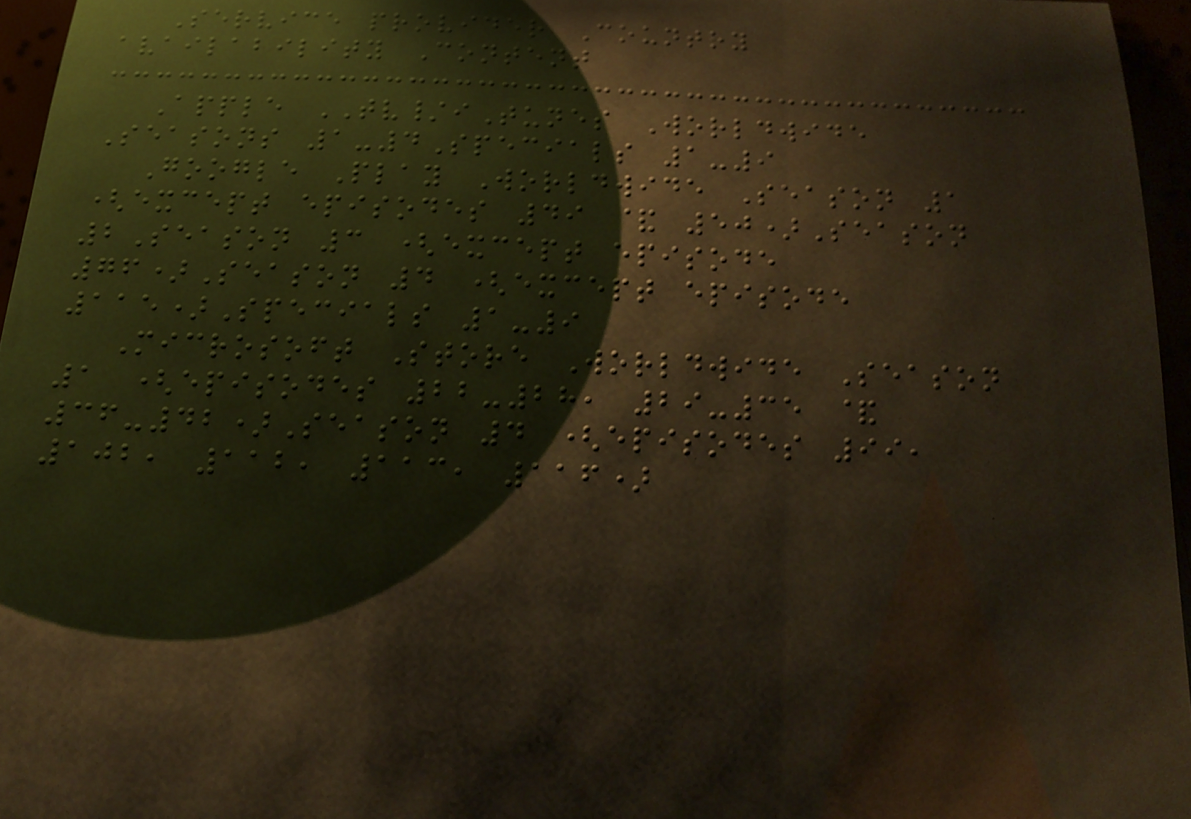Service provider Country
availability Content
Apple TV/iTunes Worldwide
Seasons 1-4Specials 1-9
Google Play Worldwide Season 1
(except episodes 49 & 50)Season
2Season 3 (except episode
76)Season 4 (except episode
115)Specials 1-9
Microsoft Store Worldwide Season
1 (episodes 22-28, 29-35 &
36-42)Season 4 (episodes 99,
102, 112, 113, 116)
